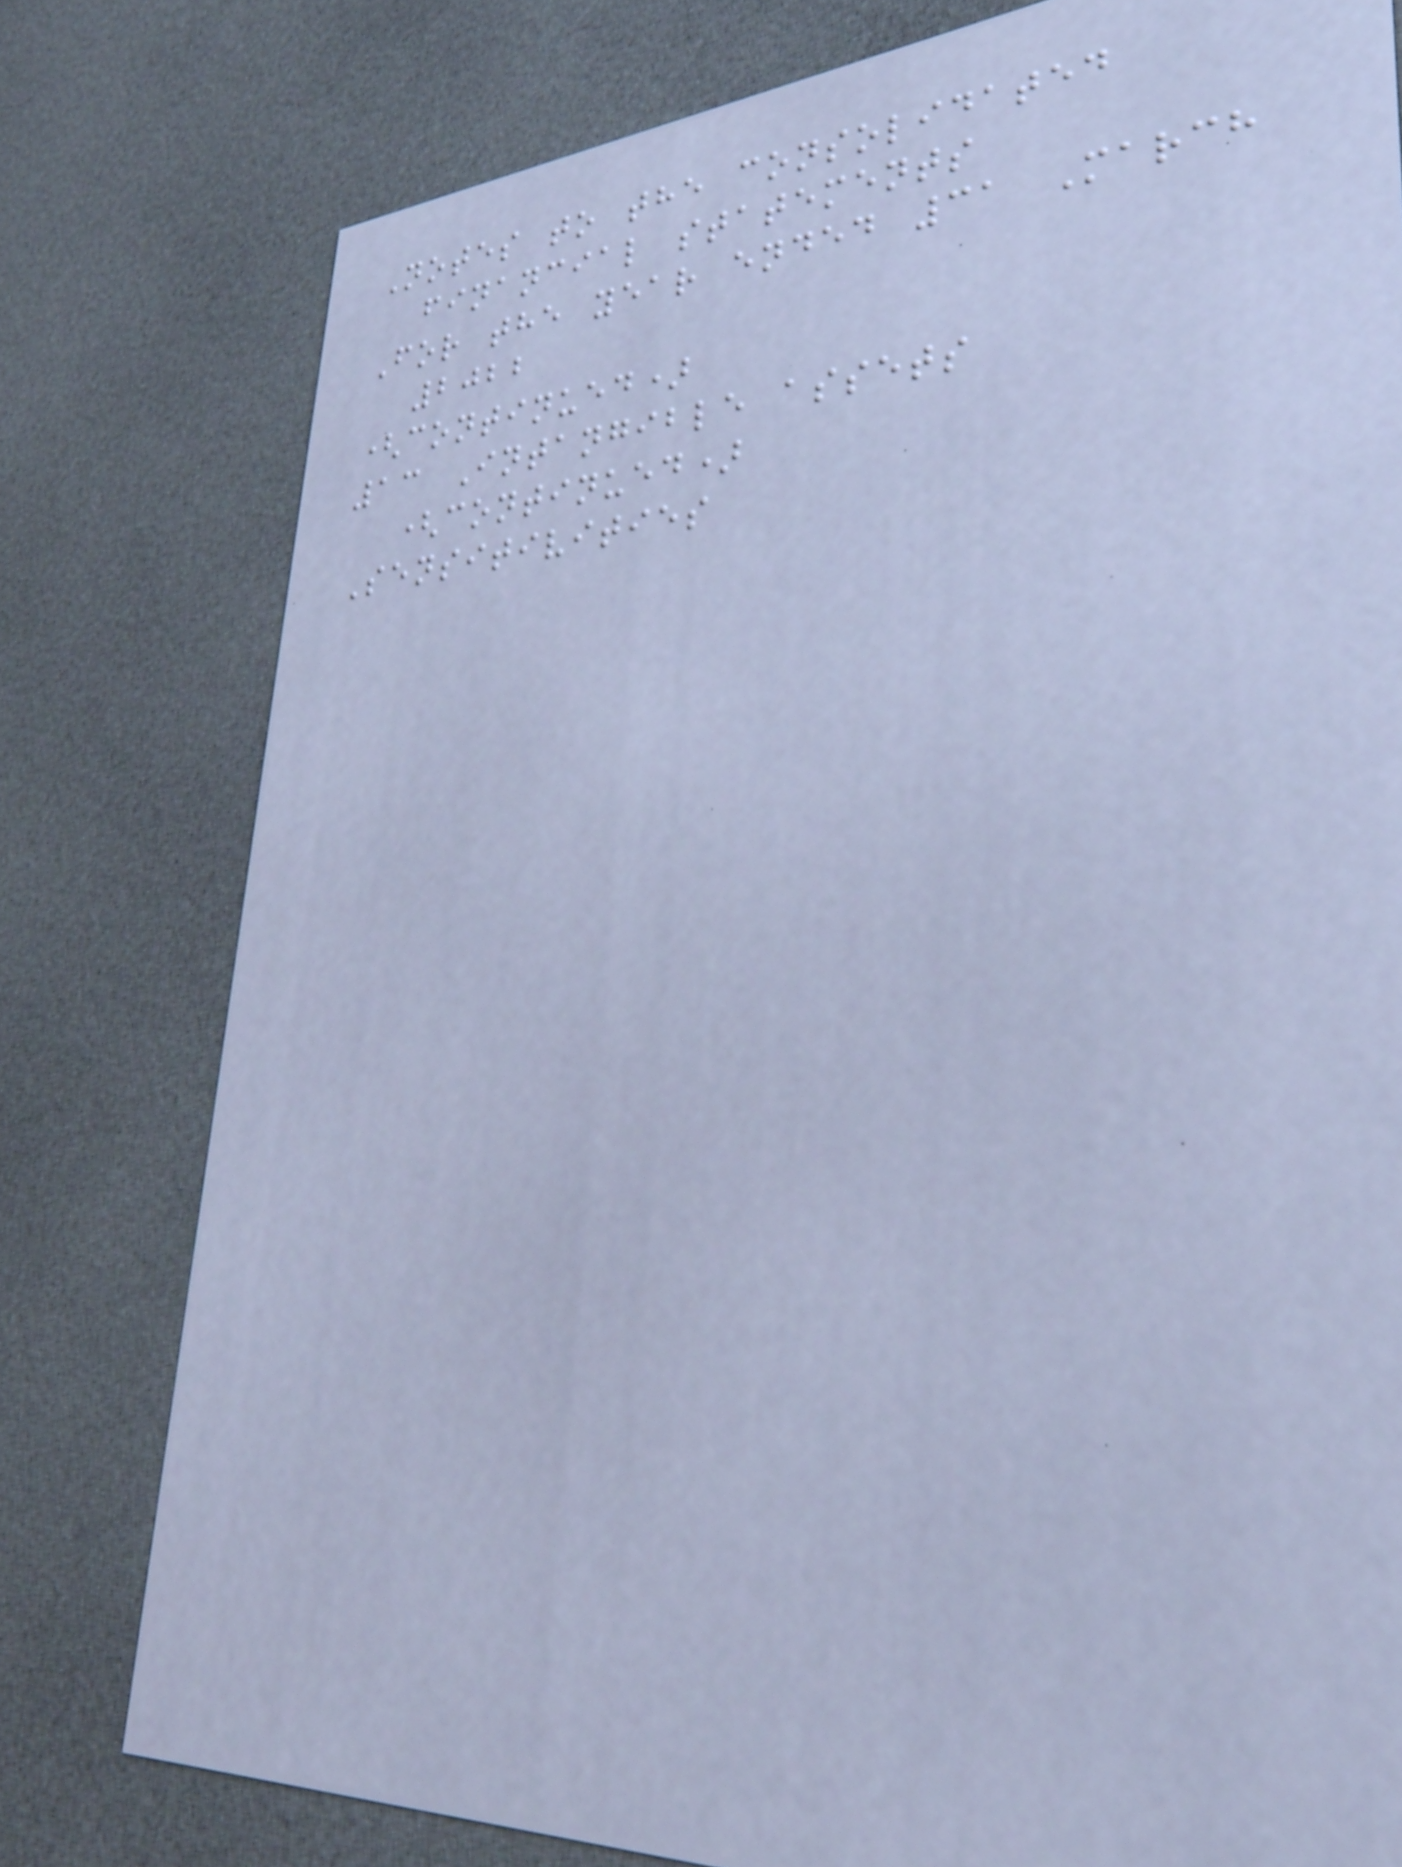Notes to the consolidated
financial statements
For the year ended 31 March
2022
(continued)
13 Intangible assets
(continued)
Sensitivities
